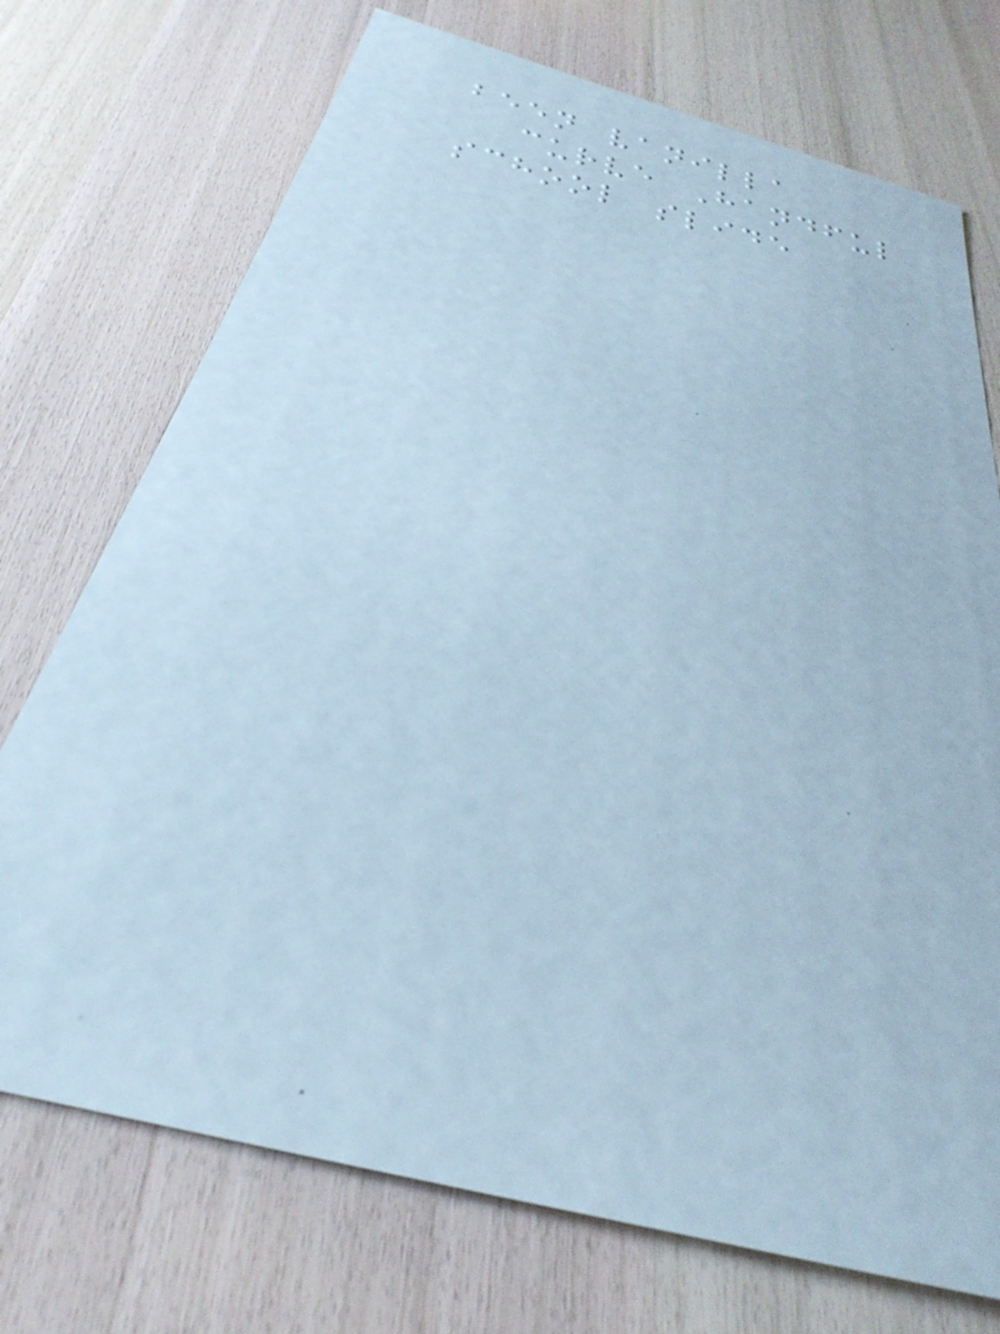been vanilla
curve Handful
school slide
